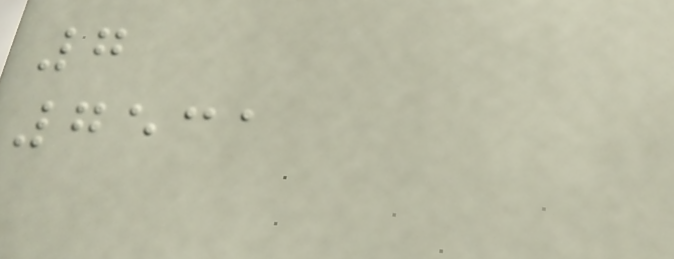7
7531
